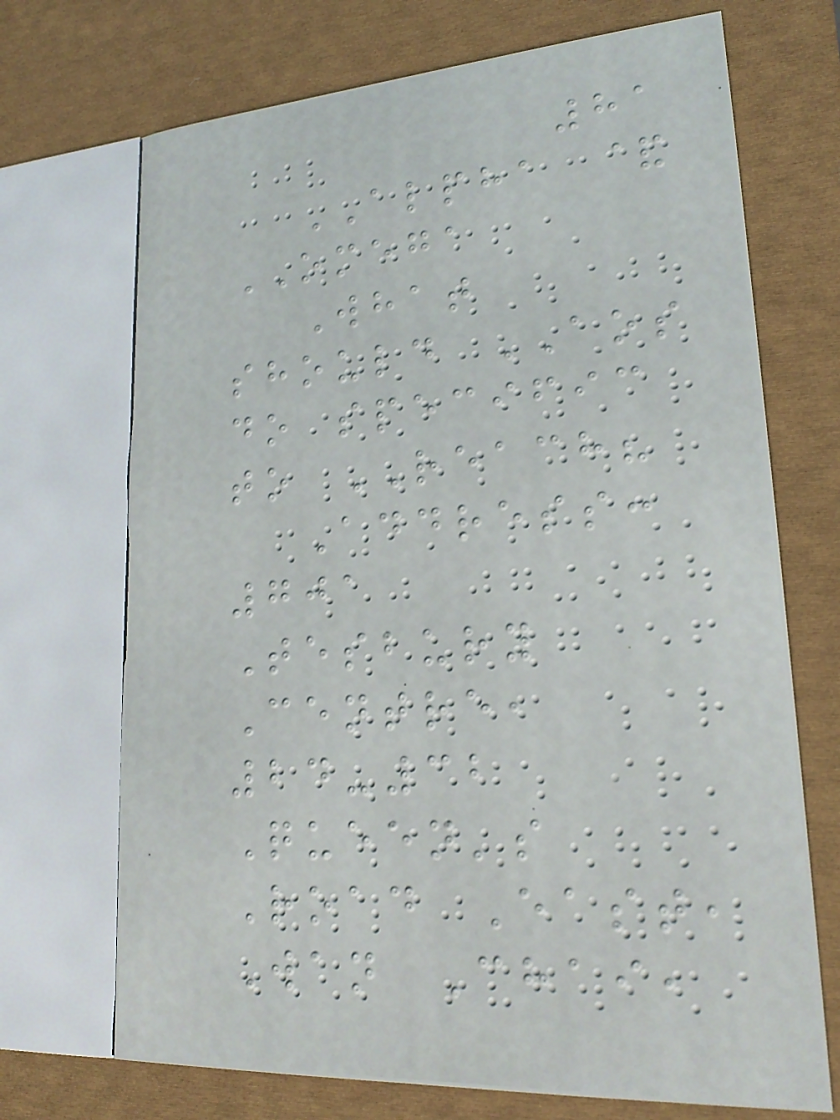81
ALPHA &
OMEGA
What
should AOS
do specific
to REACH?
Address:
701
Tesbury
Centre,
24-32
Queen's
Road East,
Wan Chai,
